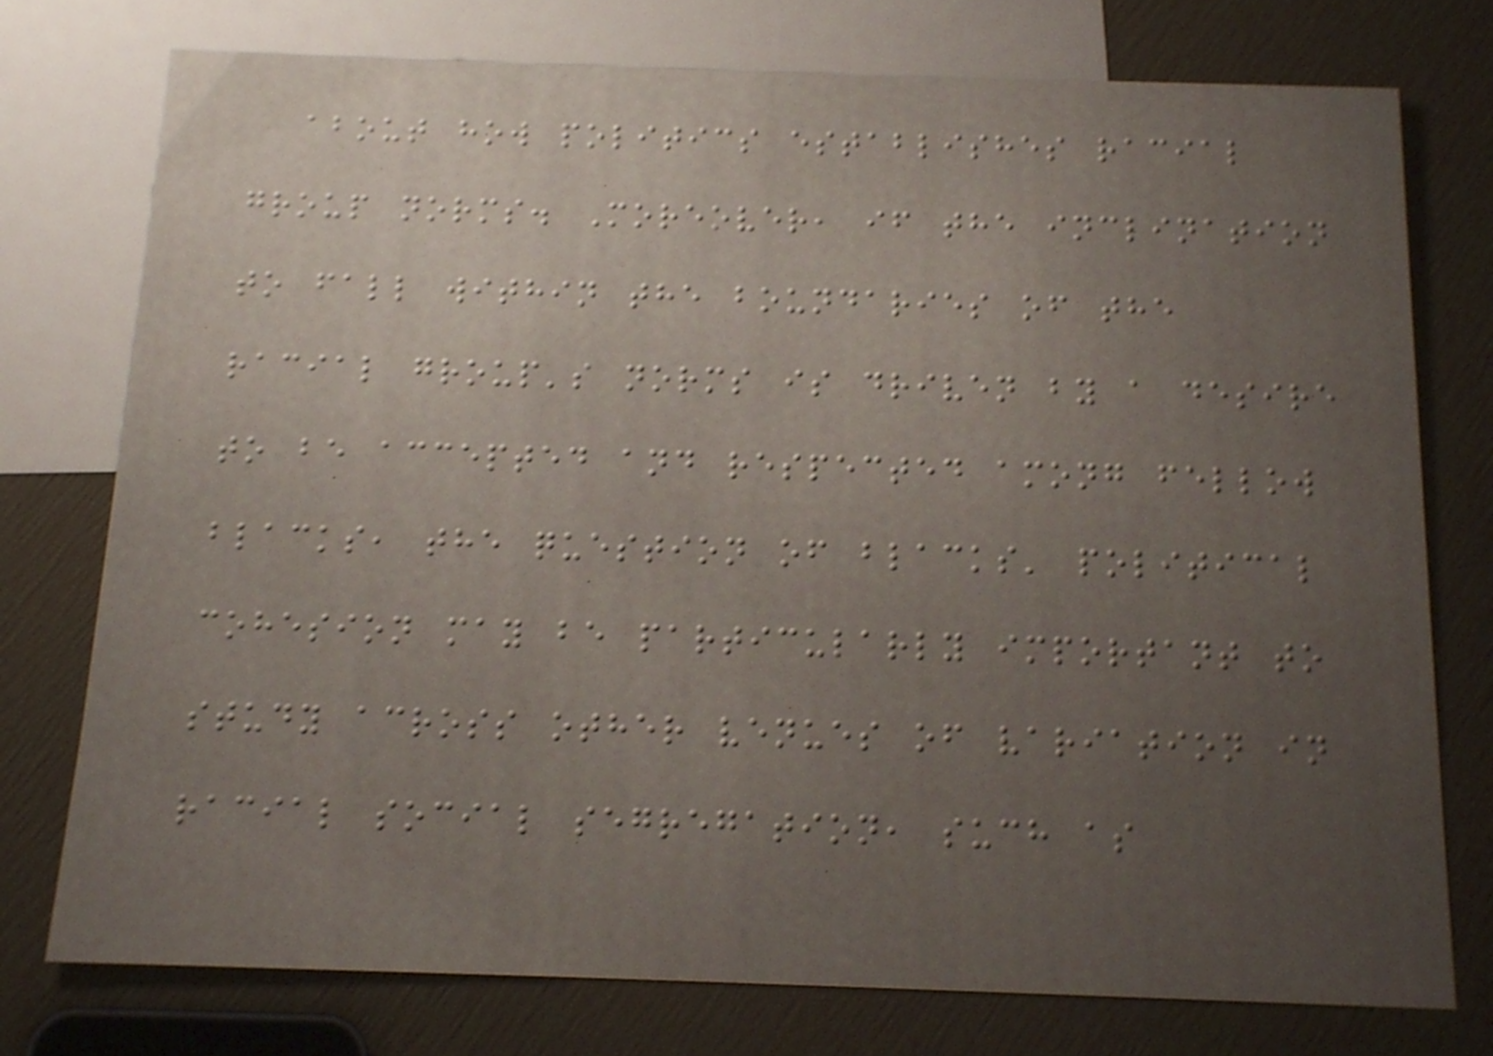about how politics establishes racial
group norms. Moreover, if the inclination
to fall within the boundaries of the
racial group's norms is driven by a desire
to be accepted and respected among fellow
blacks, the question of blacks' political
cohesion may be particularly important to
study across other venues of variation in
racial social segregation, such as
